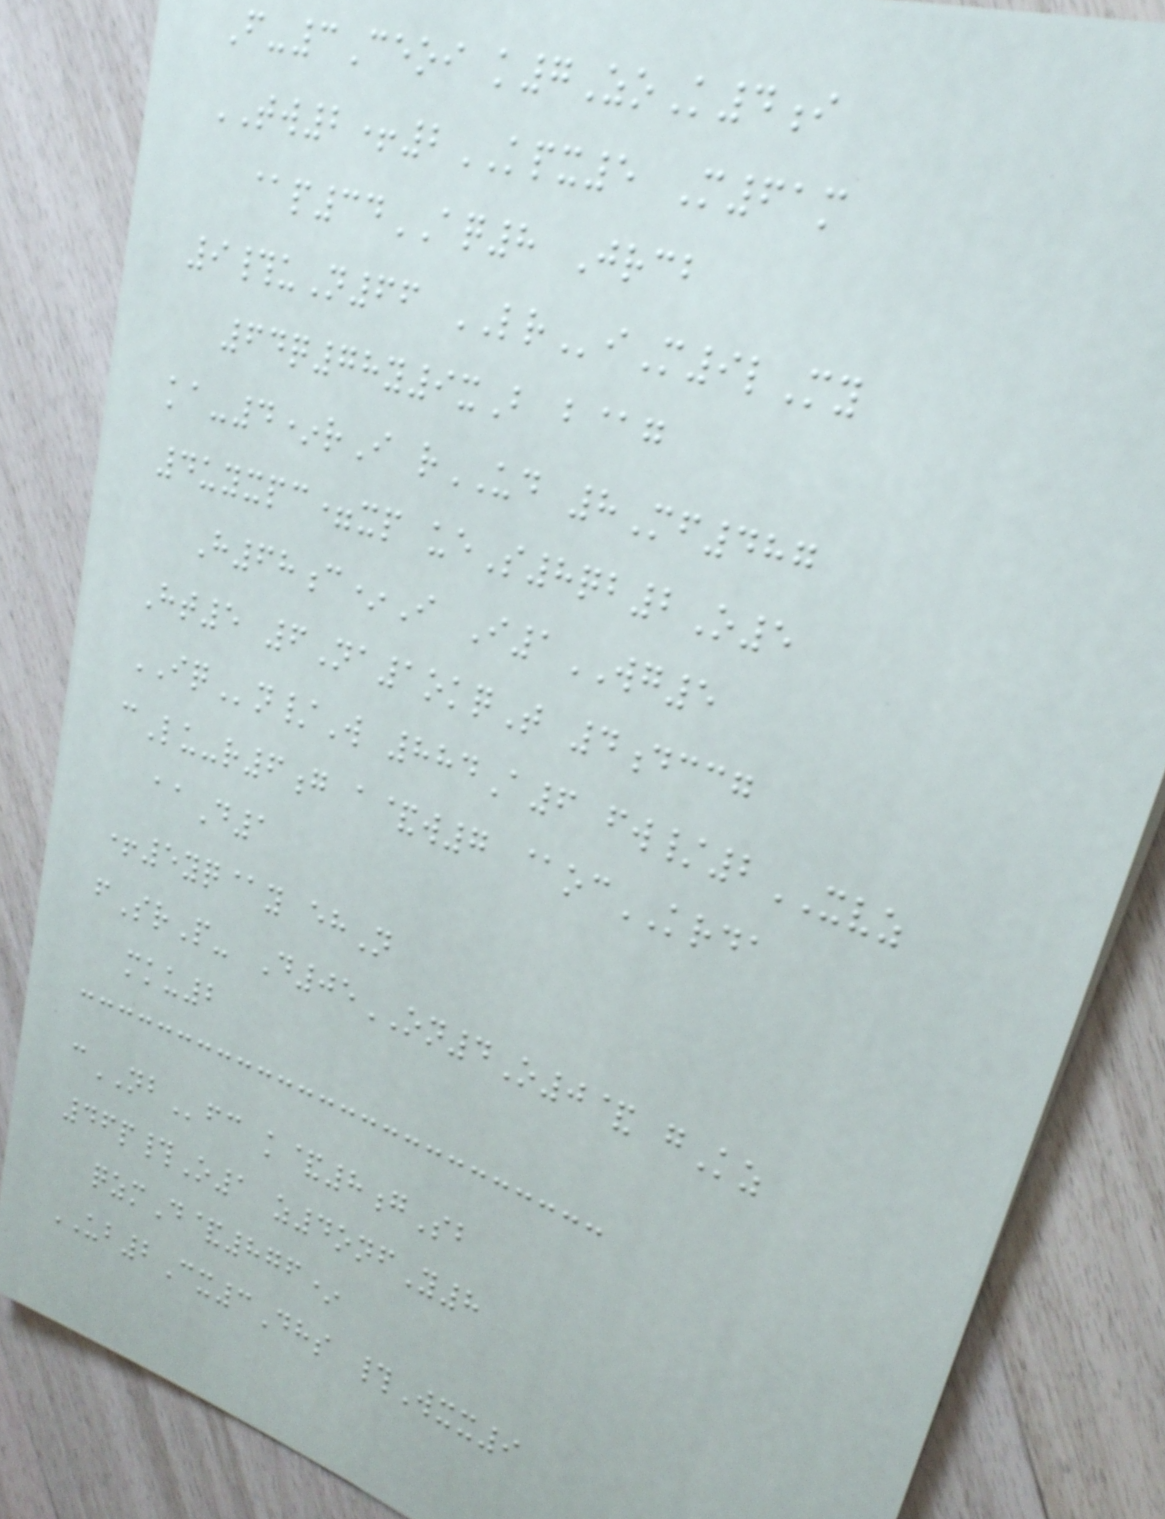F-3Ceoi k7ZoK4i
TW2+2KPX5 M61m
@p34AQ8 Jrcb
9#uN66 LRiM9lMy
64q78y9xB b@g
ka-4*rI rUD 8Mf487
4uyxpc=xp ueS8qb2O5
H68c*I I1WG5
Ht5 6Na1okqT 4dccg
IQn/W 884A6 fw/2XVZ
cLu-r6g a&w7 @ocKRDA
aaD1
+5yq@y ehN
fSrP- D05ON4O0& gKz
mku2
cNBfc k&8gSb
46p#O1 z4onfY8
qzmD&876*
UB2Cx3Dhs #Wxx9
